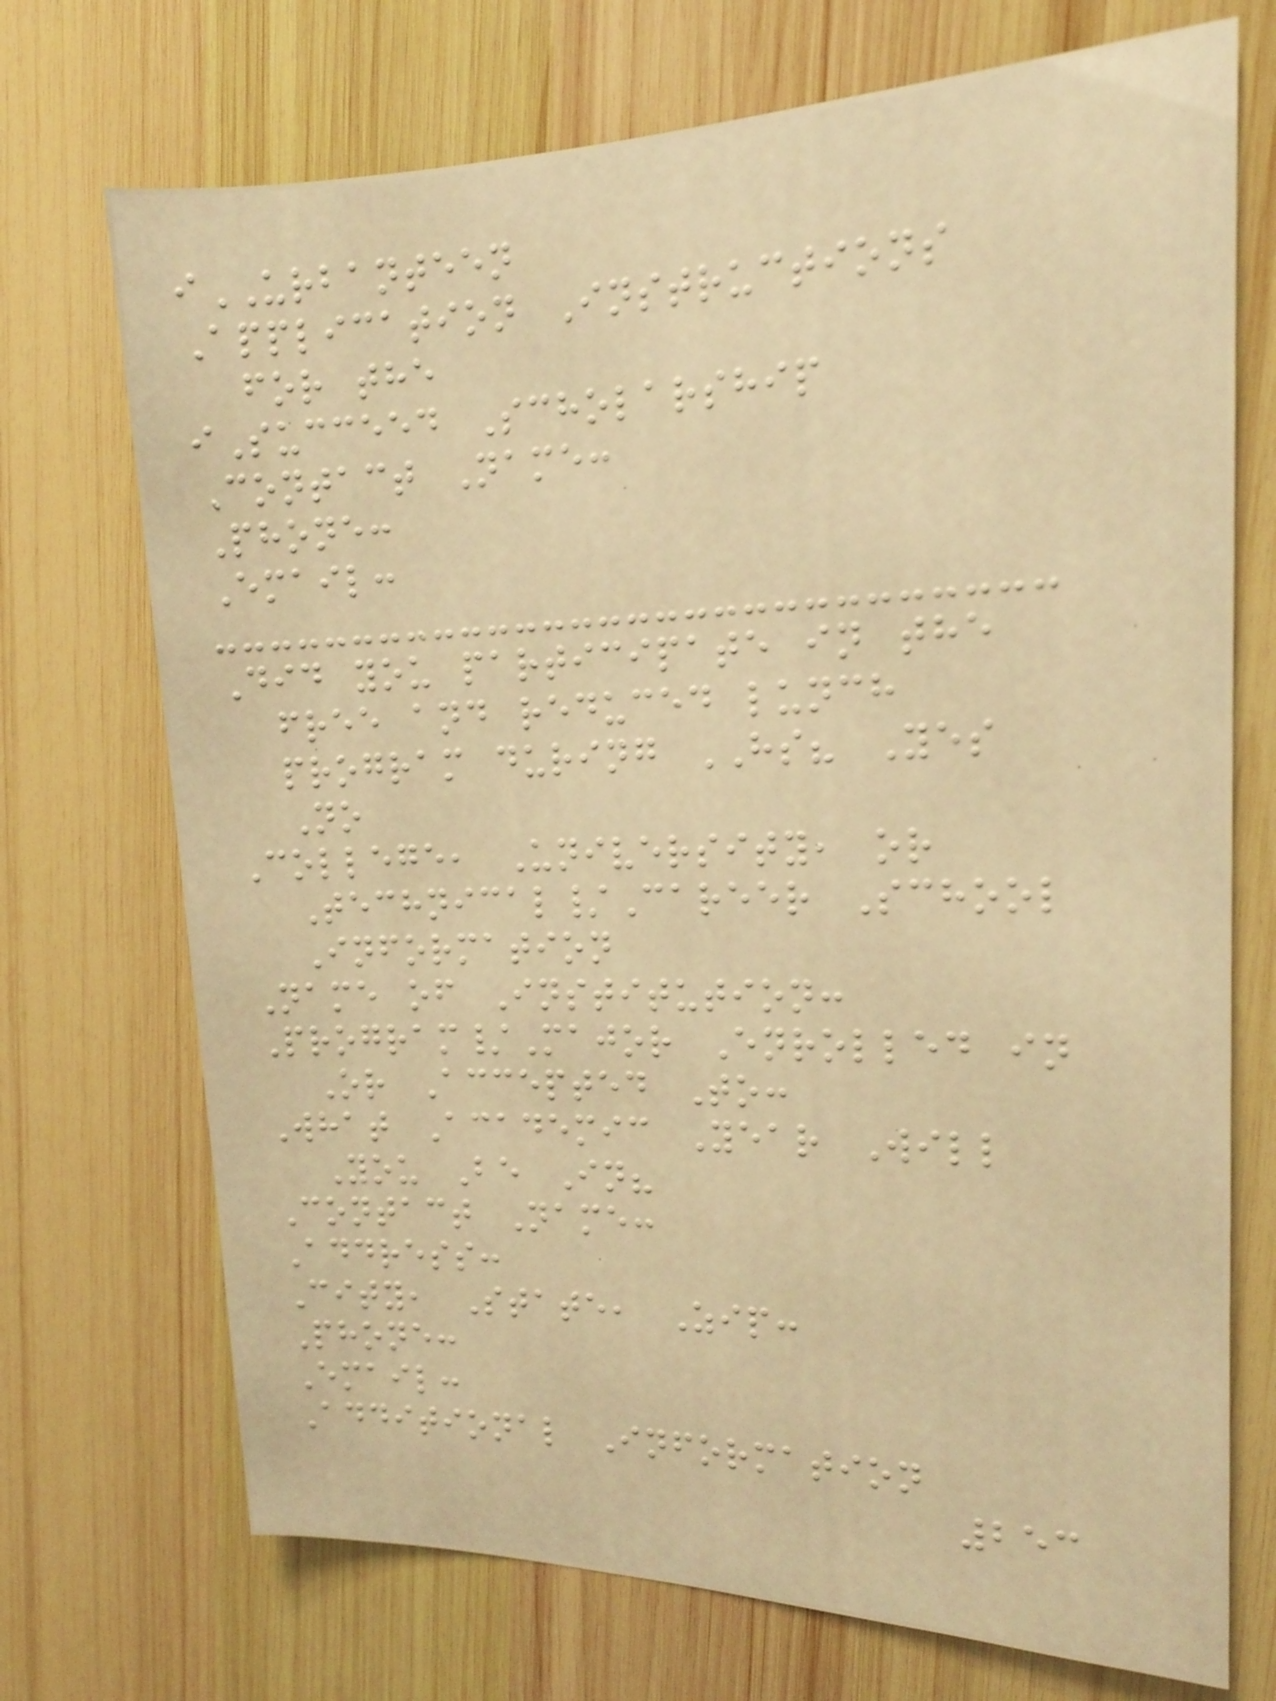iURBANTEEN
Application Instructions
for the
iSucceed Scholarship
Contact Name:
Phone:
Email:
Did you participate in the
free and reduced lunch
program during HS? Yes
No
College, University, or
Technical/Career School
Information
Name of Institution:
Program/Major Enrolled in
Or Accepted To:
What Academic Year Will
You Be In?
Contact Name:
Address:
City, State, Zip:
Phone:
Email:
Additional Information
253
